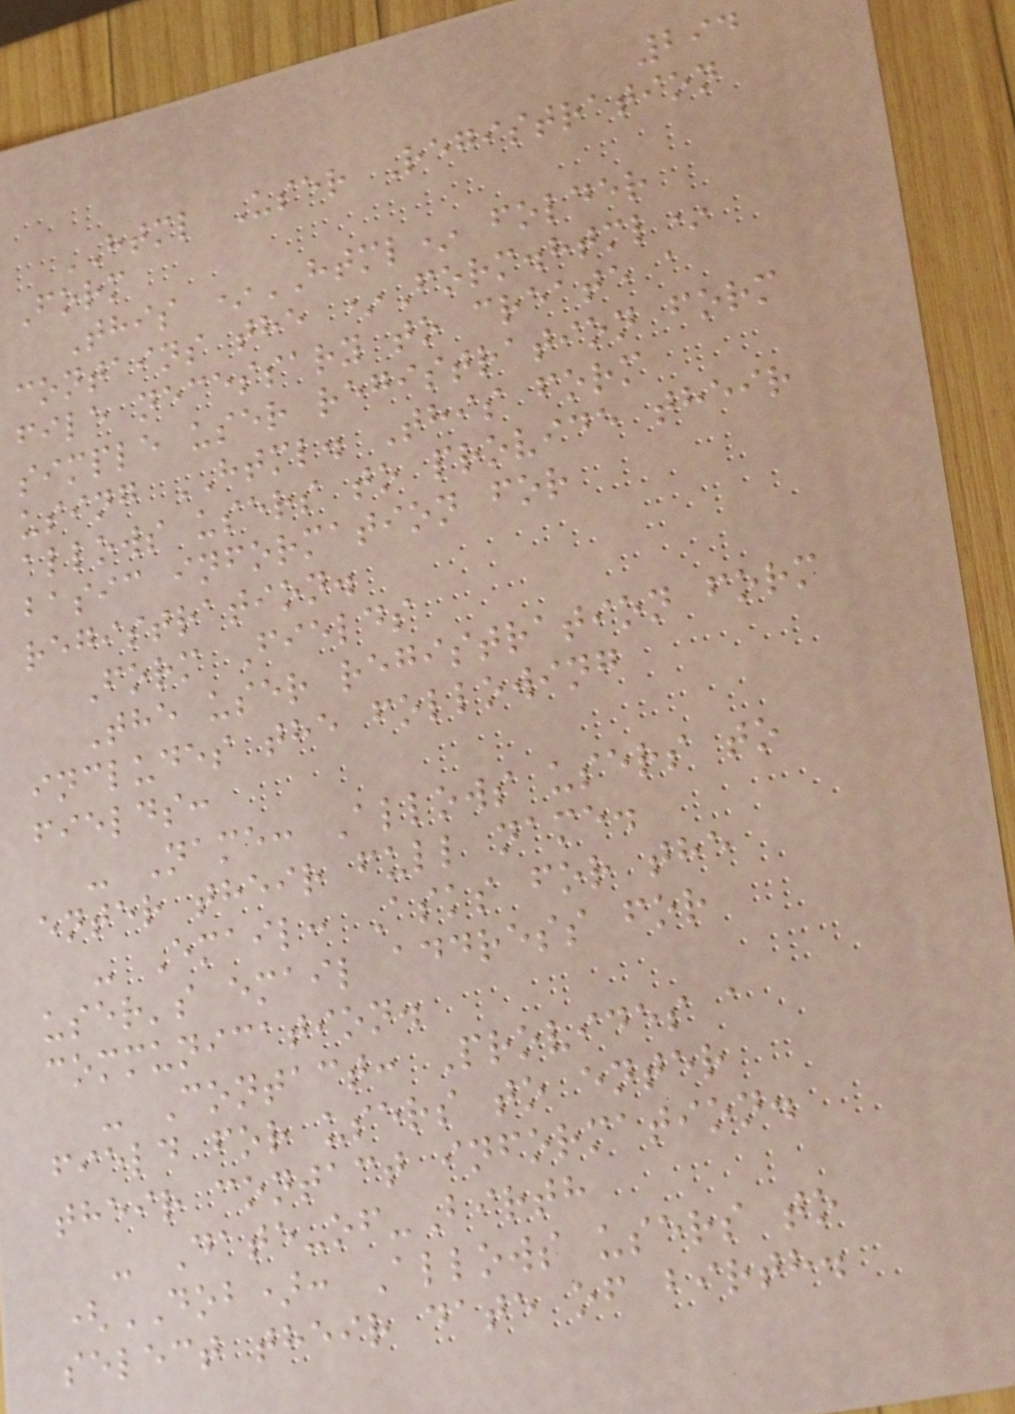294
HTML User Registration
Form
This *HTML* folder
contains the *Form.html*
file necessary to create a
simple user registration form
using HTML. This form
allows users to provide their
basic information for
registration.
Form Fields
The user registration form
includes the following
fields:
- Name: Allows users to
enter their full name.
- Email: Asks for the
user's email address for
communication.
- Contact: Provides a
field for users to enter
their contact information.
- Date-of-Birth
(DOB): Allows users to
select their date of birth.
